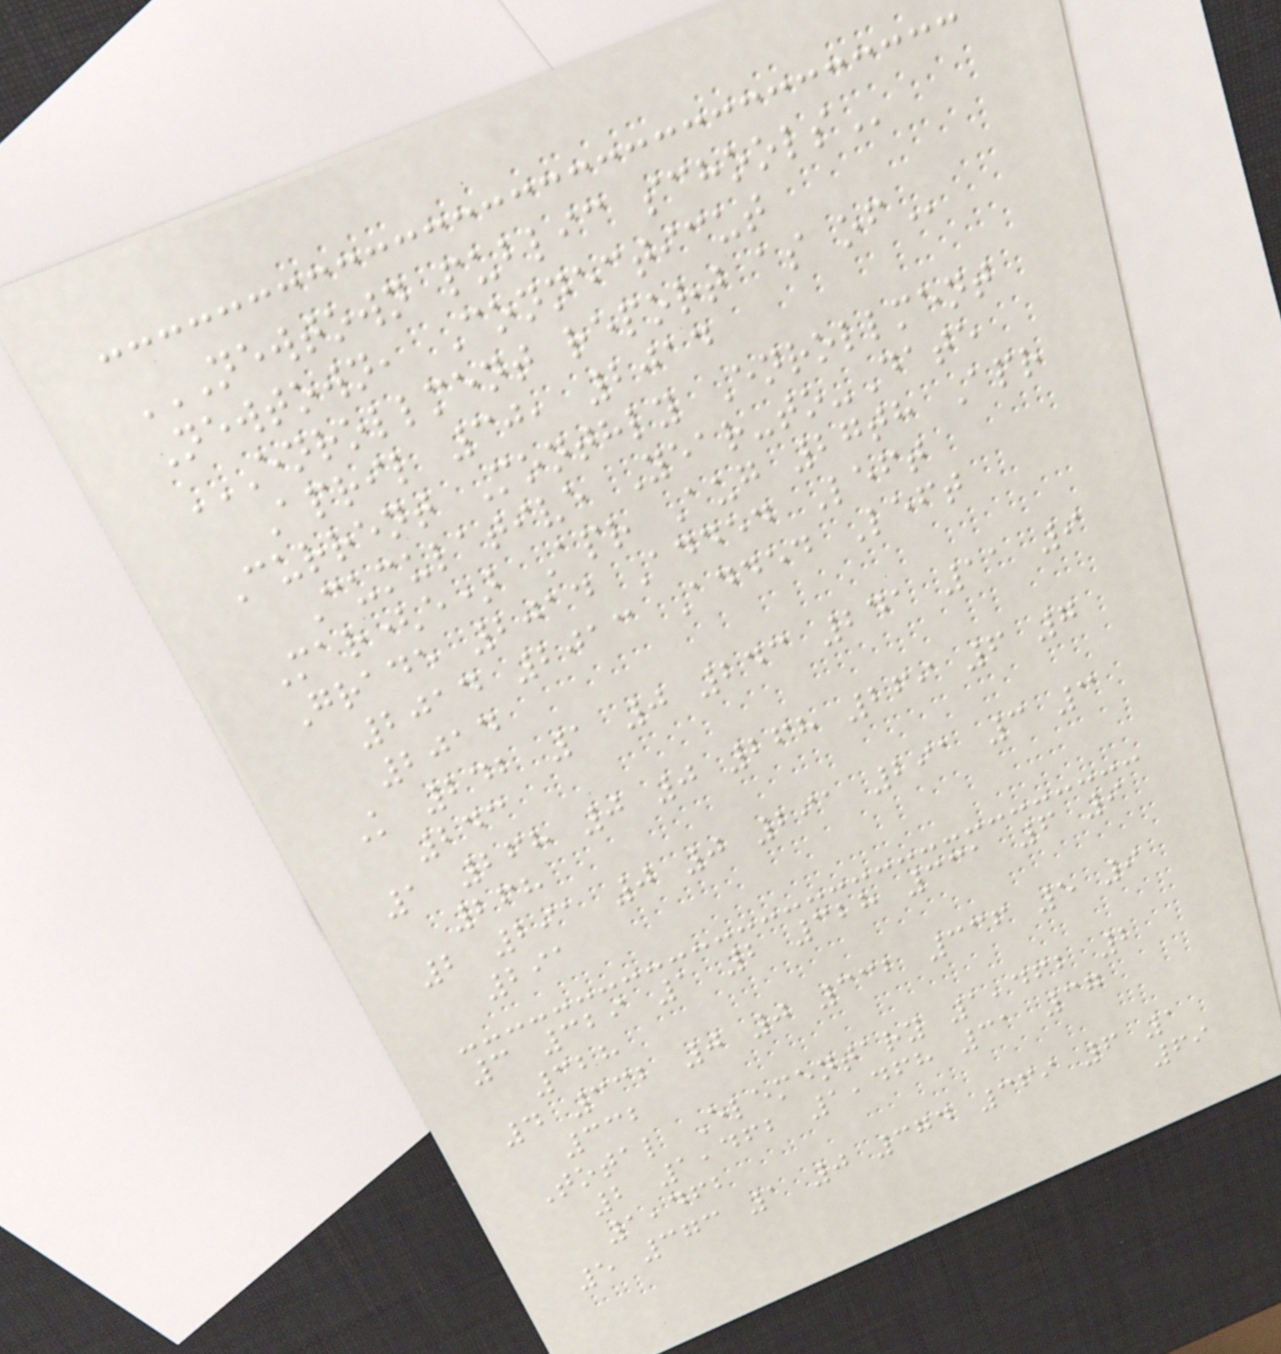NEWTOWN PUBLIC SCHOOLS
Newtown, Connecticut
ENROLLMENT REPORT AS OF
April 30, 2014
Current Monthly Enrollment
Cumulative Year-to-Date
Mar(e) Apr Aug 27th Apr
Grade 2014 Added Left
2014 2013 Added Left
2014
K 242 1 0 243 241 11 9
243
1 268 0 0 268 269 6 7
268
2 291 0 0 291 291 3 3
291
3 329 1 2 328 331 6 9
328
4 332 0 0 332 336 5 9
332
Total Elementary 1,462 2
2 1,462 1,468 31 37
1,462
5 373 1 0 374 369 6 1
69
